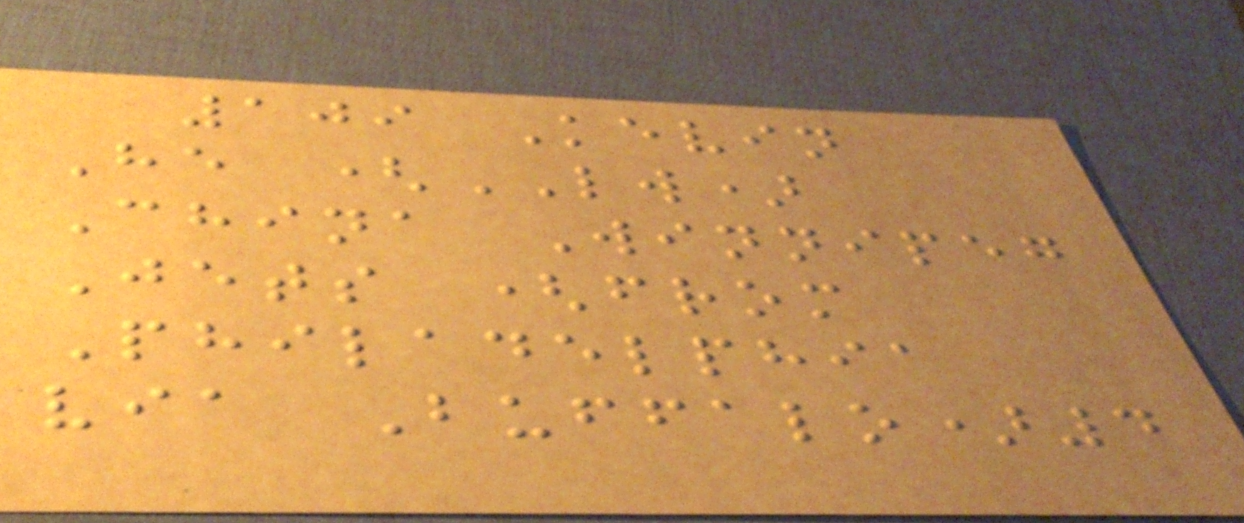109 Kevin
He (LW)
China Winnipeg
Jets (from
Philadelphia
via Buffalo)4
